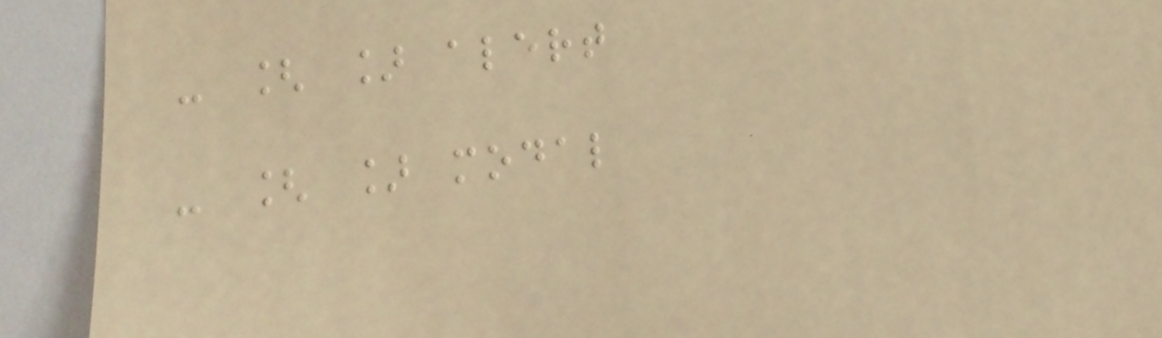- [ ] alert
- [ ] modal
